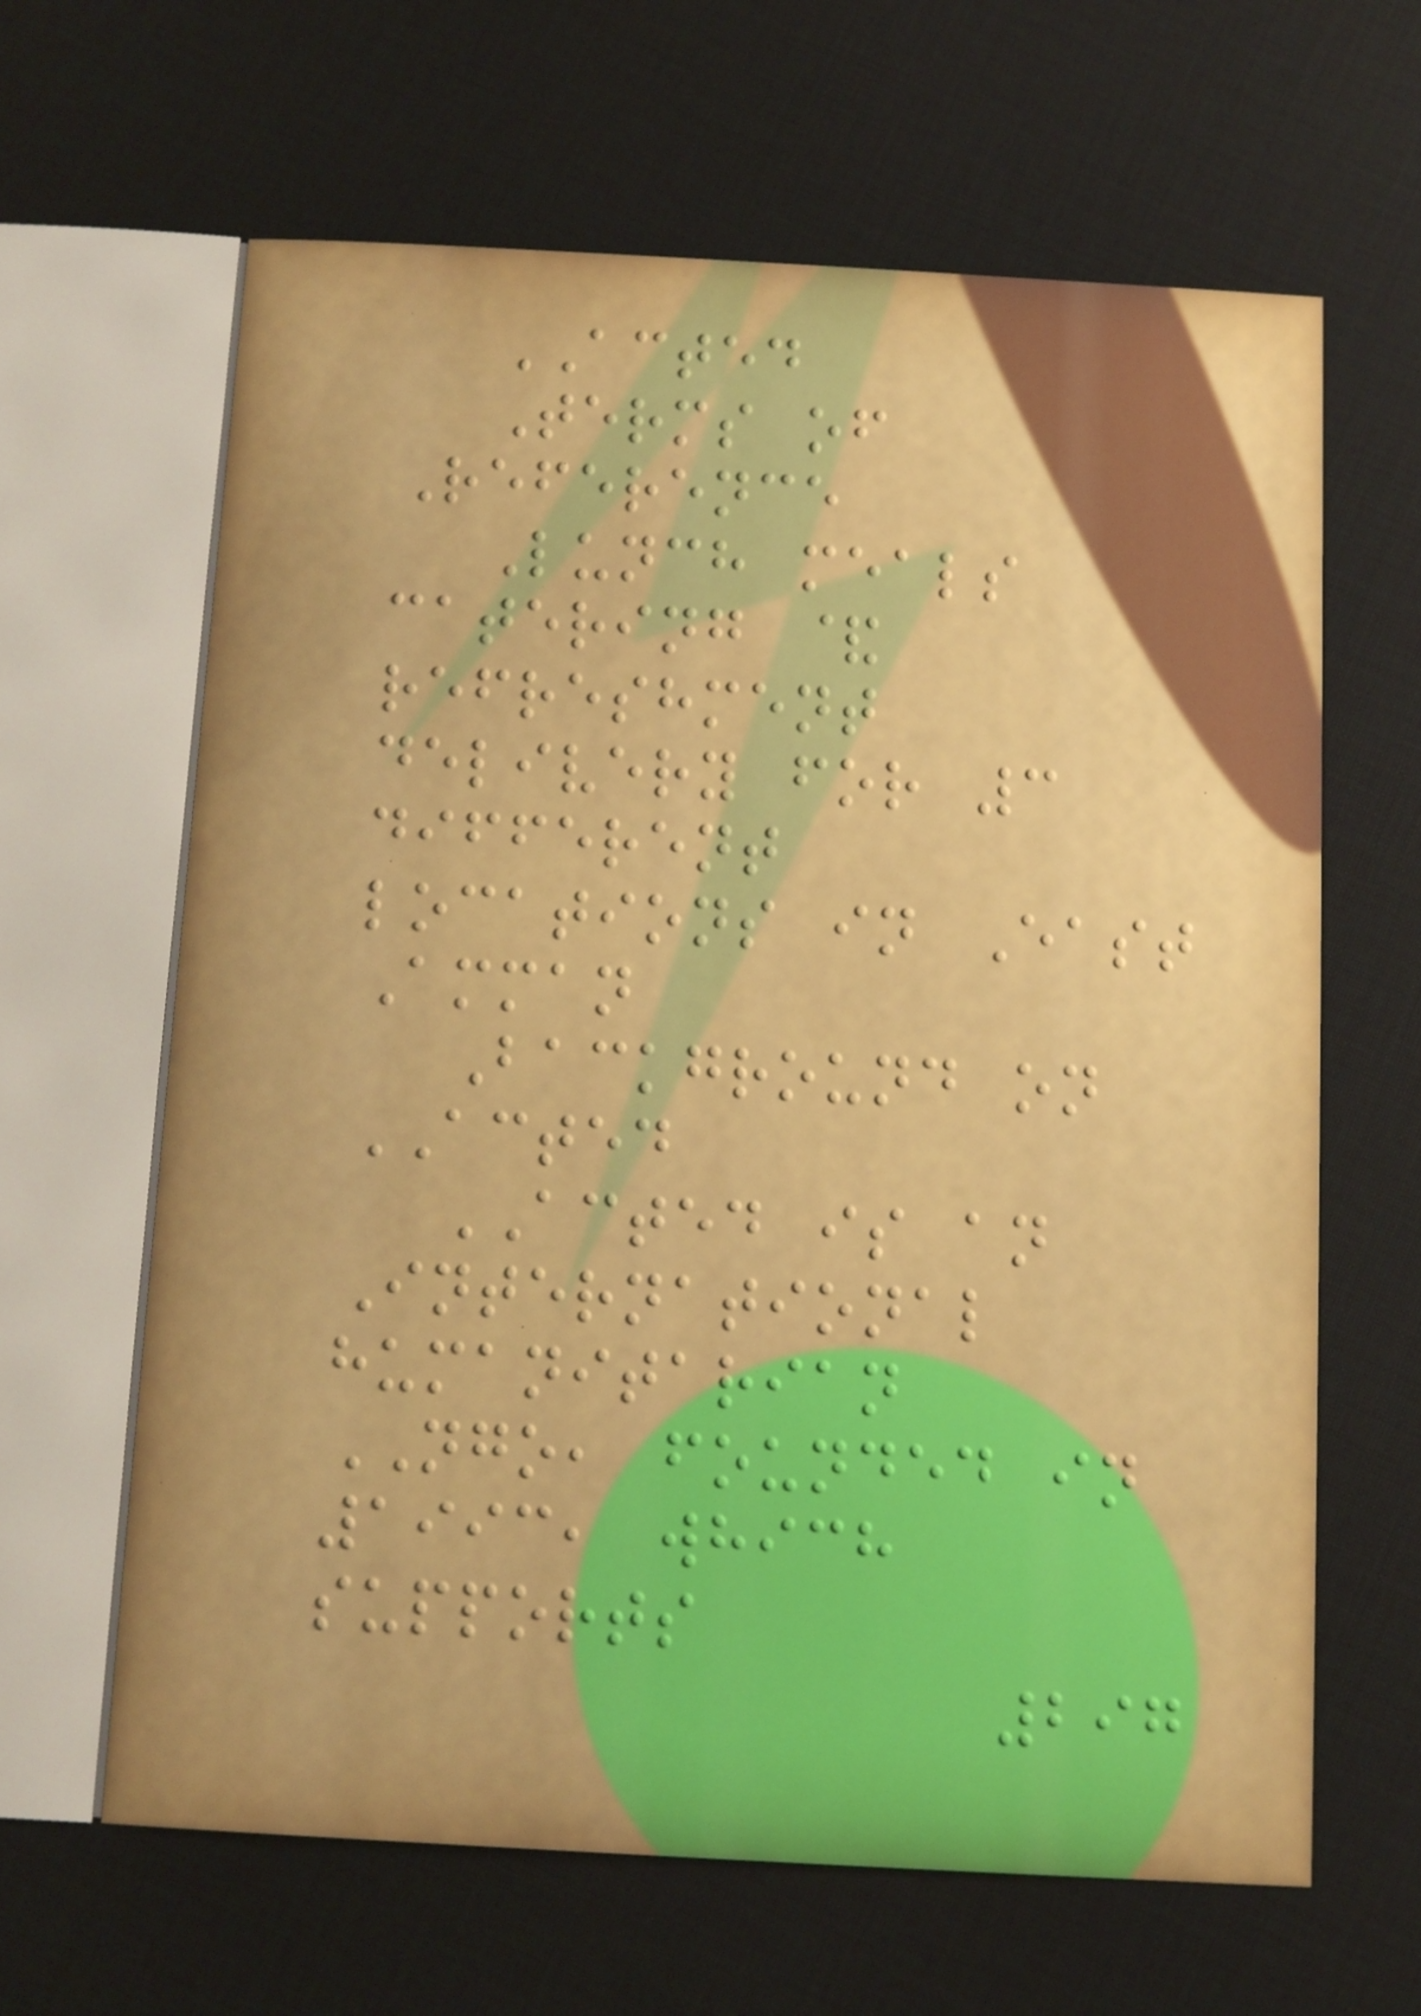ACTED
Terms of
Reference
Lunch meals
catering &
refreshment
delivery for 3
different
locations in East
Amman
Background on
ACTED
ACTED is an
International
humanitarian
NGO, founded in
1993, which
supports
297
